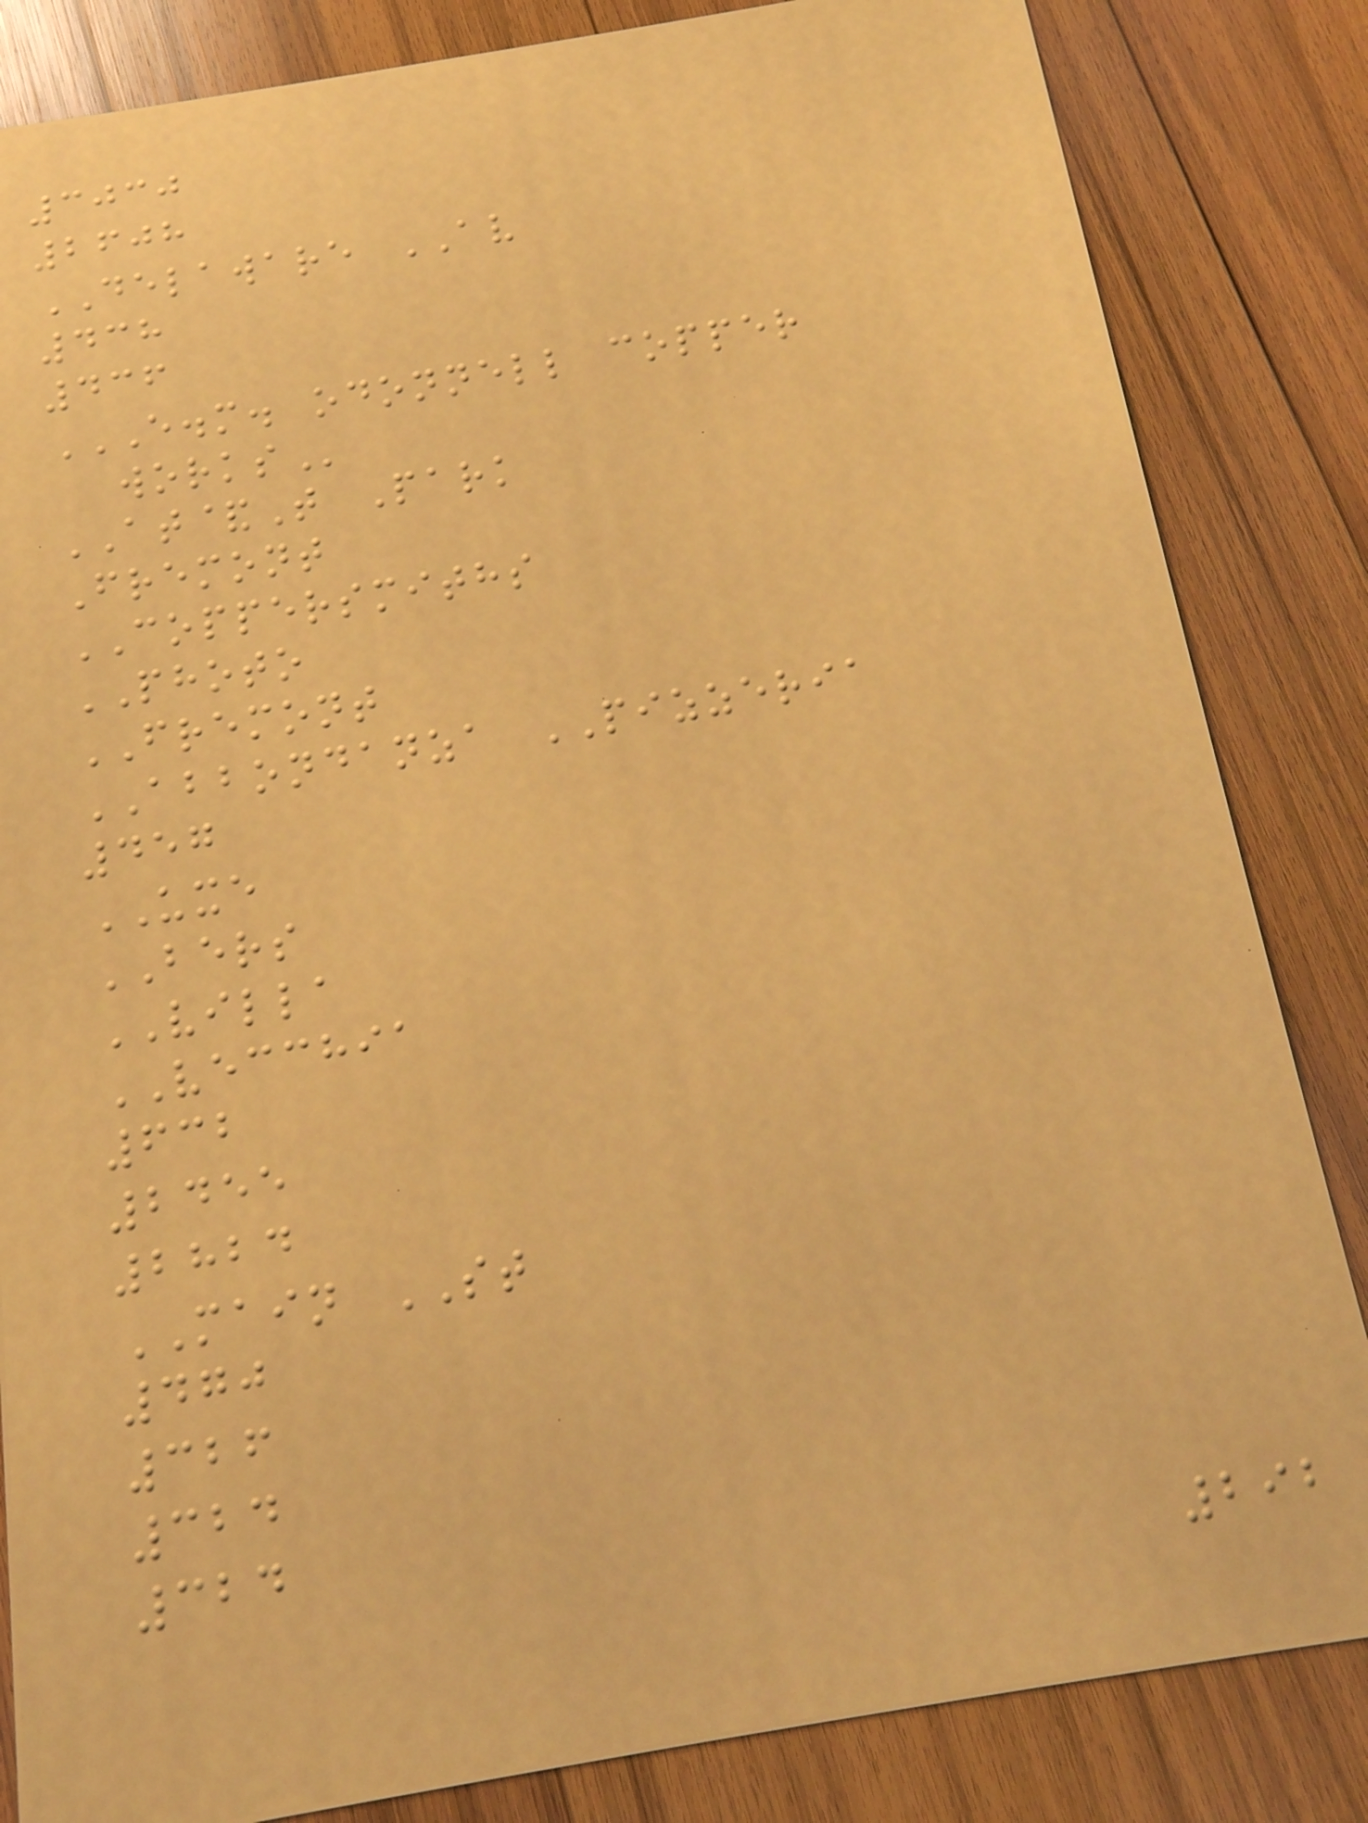3030
2608
DELAWARE AV
438
436
E.M. ODONNELL COPPER
WORKS
AT&T Park
Fremont
COPPERSMITHS
PHOTO
FREMONT
ABBONDANZA PIZZERIA
457
UXE
BERS
VILLA
VECCHIA
632
2455
2824
MAIN ST
470
326
324
324
292
